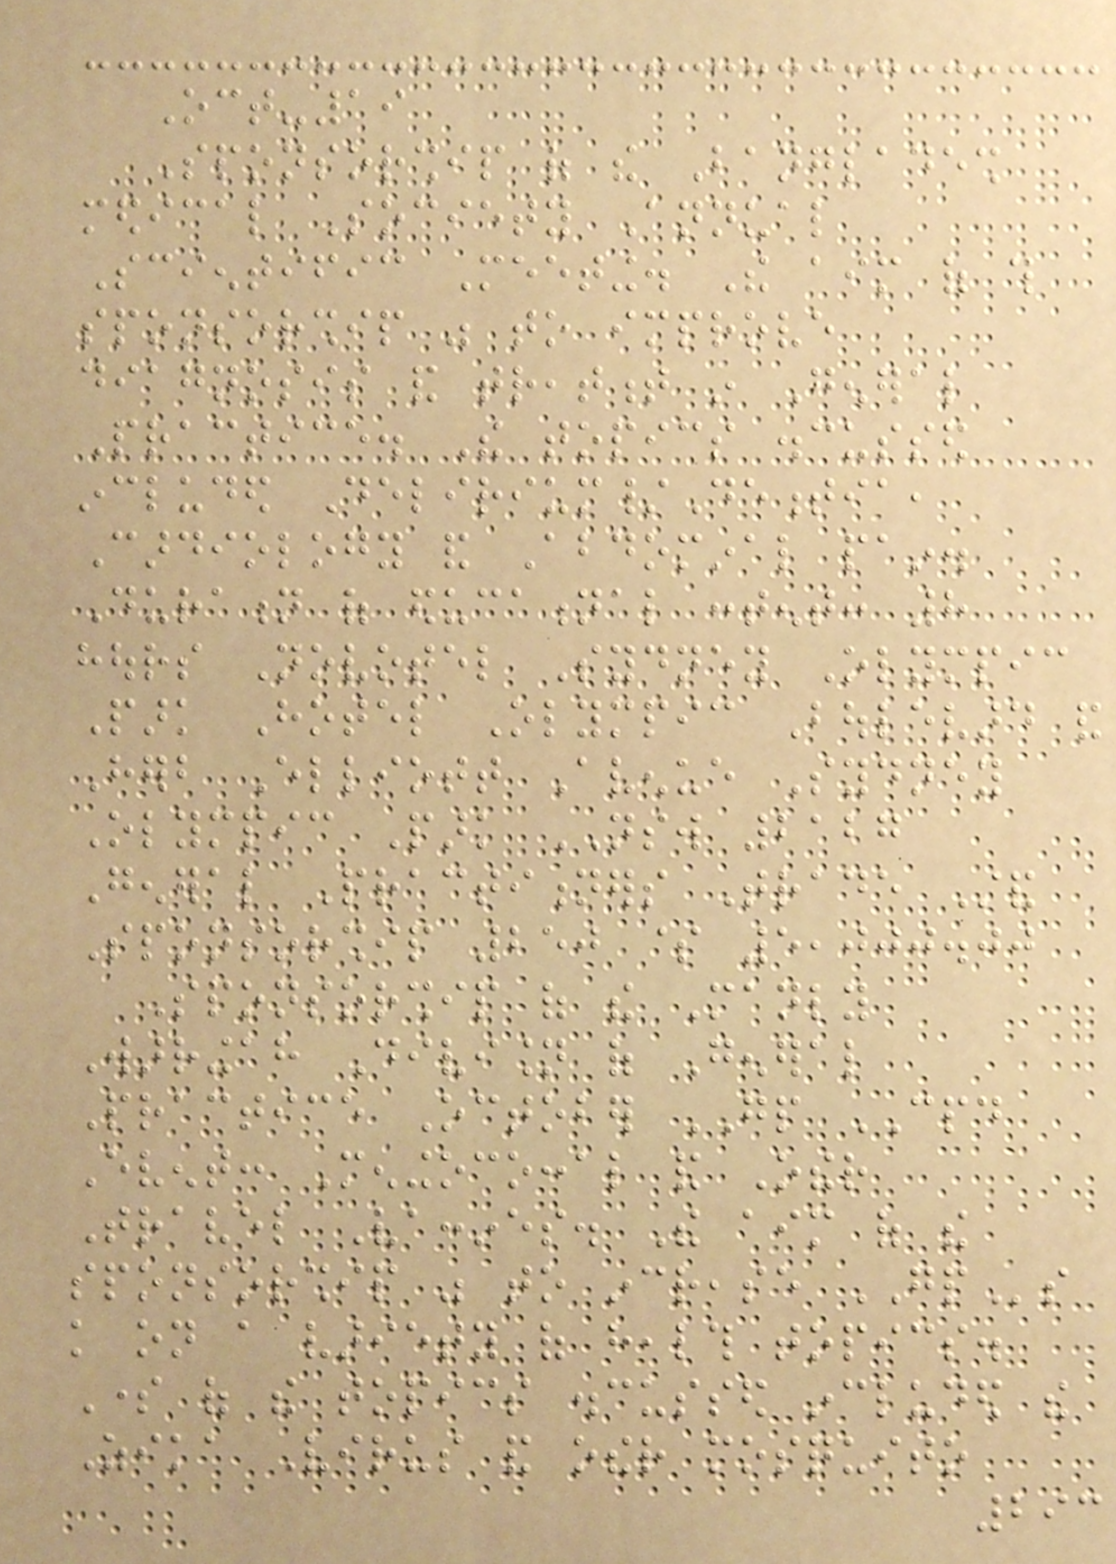Oct-19
Sponsorship of the Bangladesh
medical Society Annual
Scientific Meeting. The aim of this
sponsorship was to improve
diagnosis and treatment in General
Practice. The topics discussed
included Delirium/Dementia,
Cardiology and Abdominal pain.
Duration of educational content: 8
hours Novotel Sydney Olympic
Park Hotel Olympic Boulevard and
Herb Elliott Avenue Sydney
Olympic Park NSW 2127
General Practitioners Trade Stand
Sponsorship 250 $ 5,000.00
Sponsorship of the Manly
Warringah Division of General
Practice October GP CPD
Event: Meningococcal and Other
Travel Vaccines. The aim of the
sponsorship was to increase GPs
knowledge on a variety of health topics.
Some of the topics discussed included the
Zika Virus and other mosquito
293
